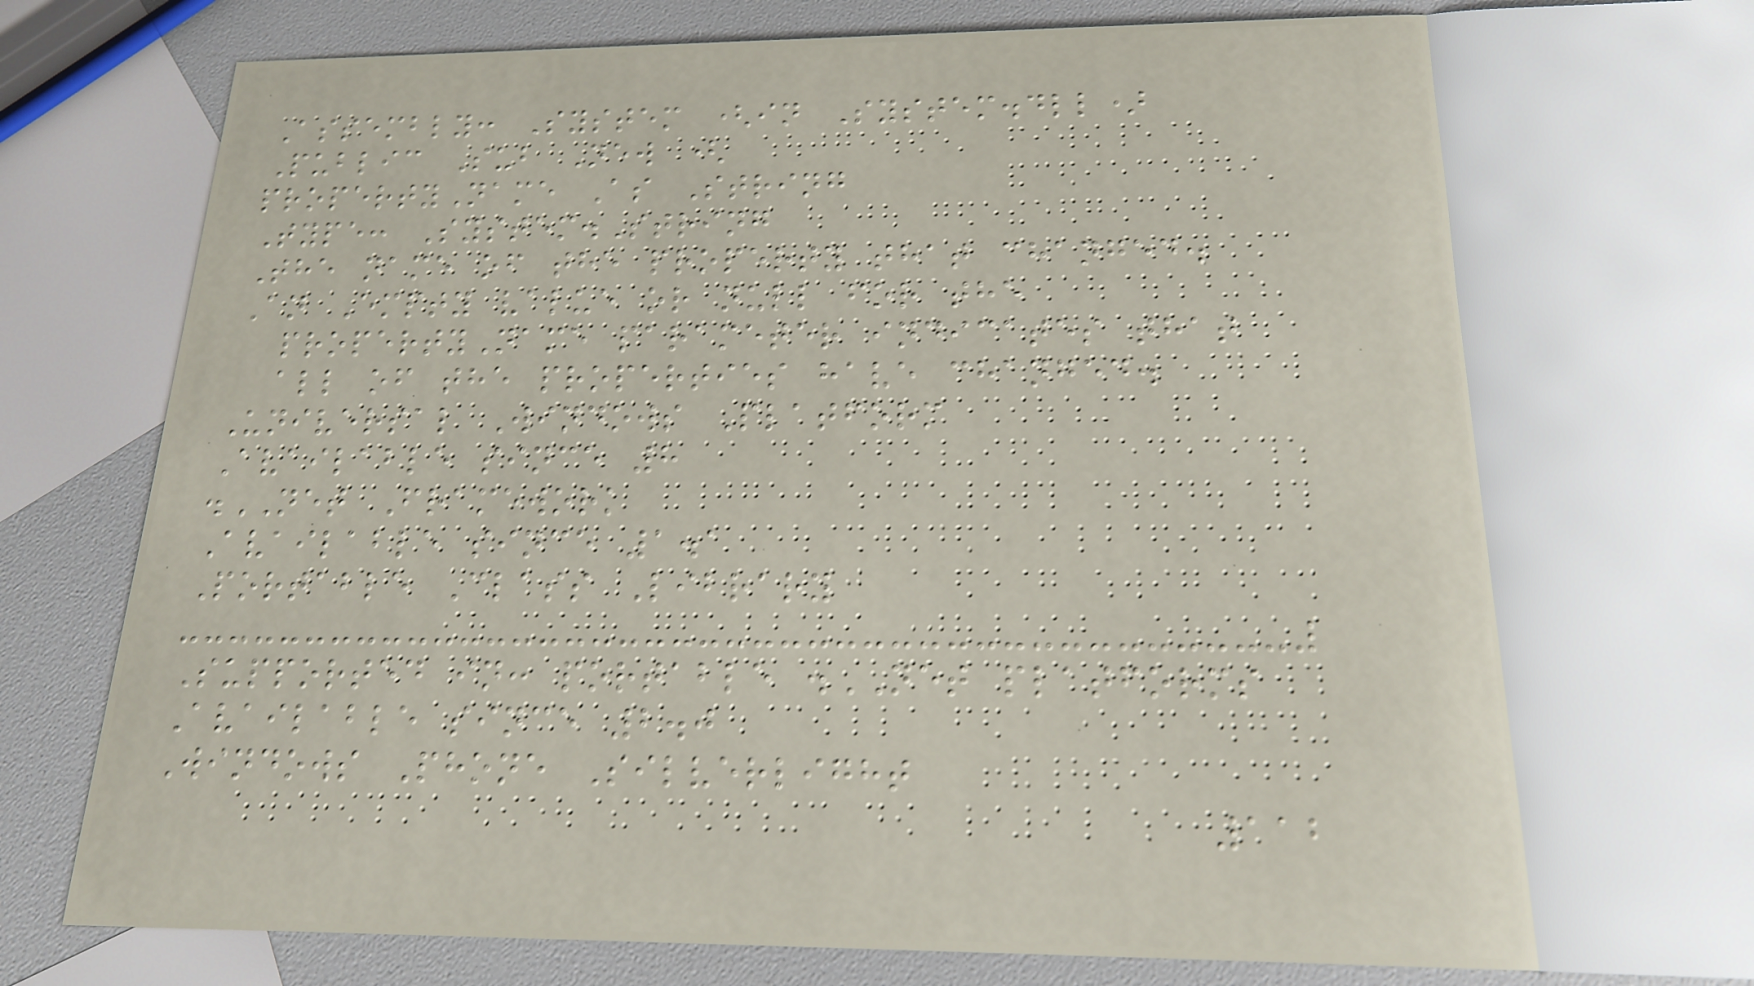Assembly: System (in System.dll)
Public Sub New (
propertyName As String
Type: System.String
The name of the property that changed.
An Empty value or null for the
propertyName parameter indicates that
all of the properties have changed.
Universal Windows Platform
Available since 8
.NET Framework
Available since 1.1
Portable Class Library
Supported in: portable .NET platforms
Available since 2.0
Windows Phone Silverlight
112
